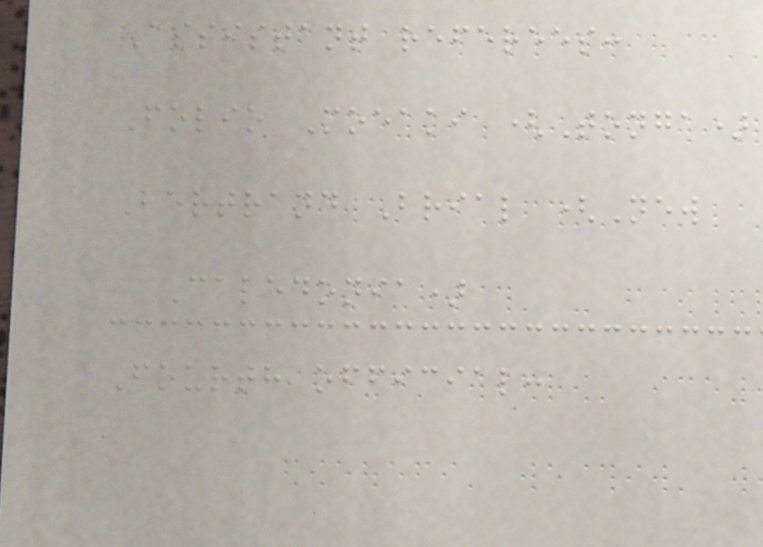Assistant referees:
Folio Moeaki (Tonga)
Bertrand Brial (New
Caledonia)
Fourth official:
